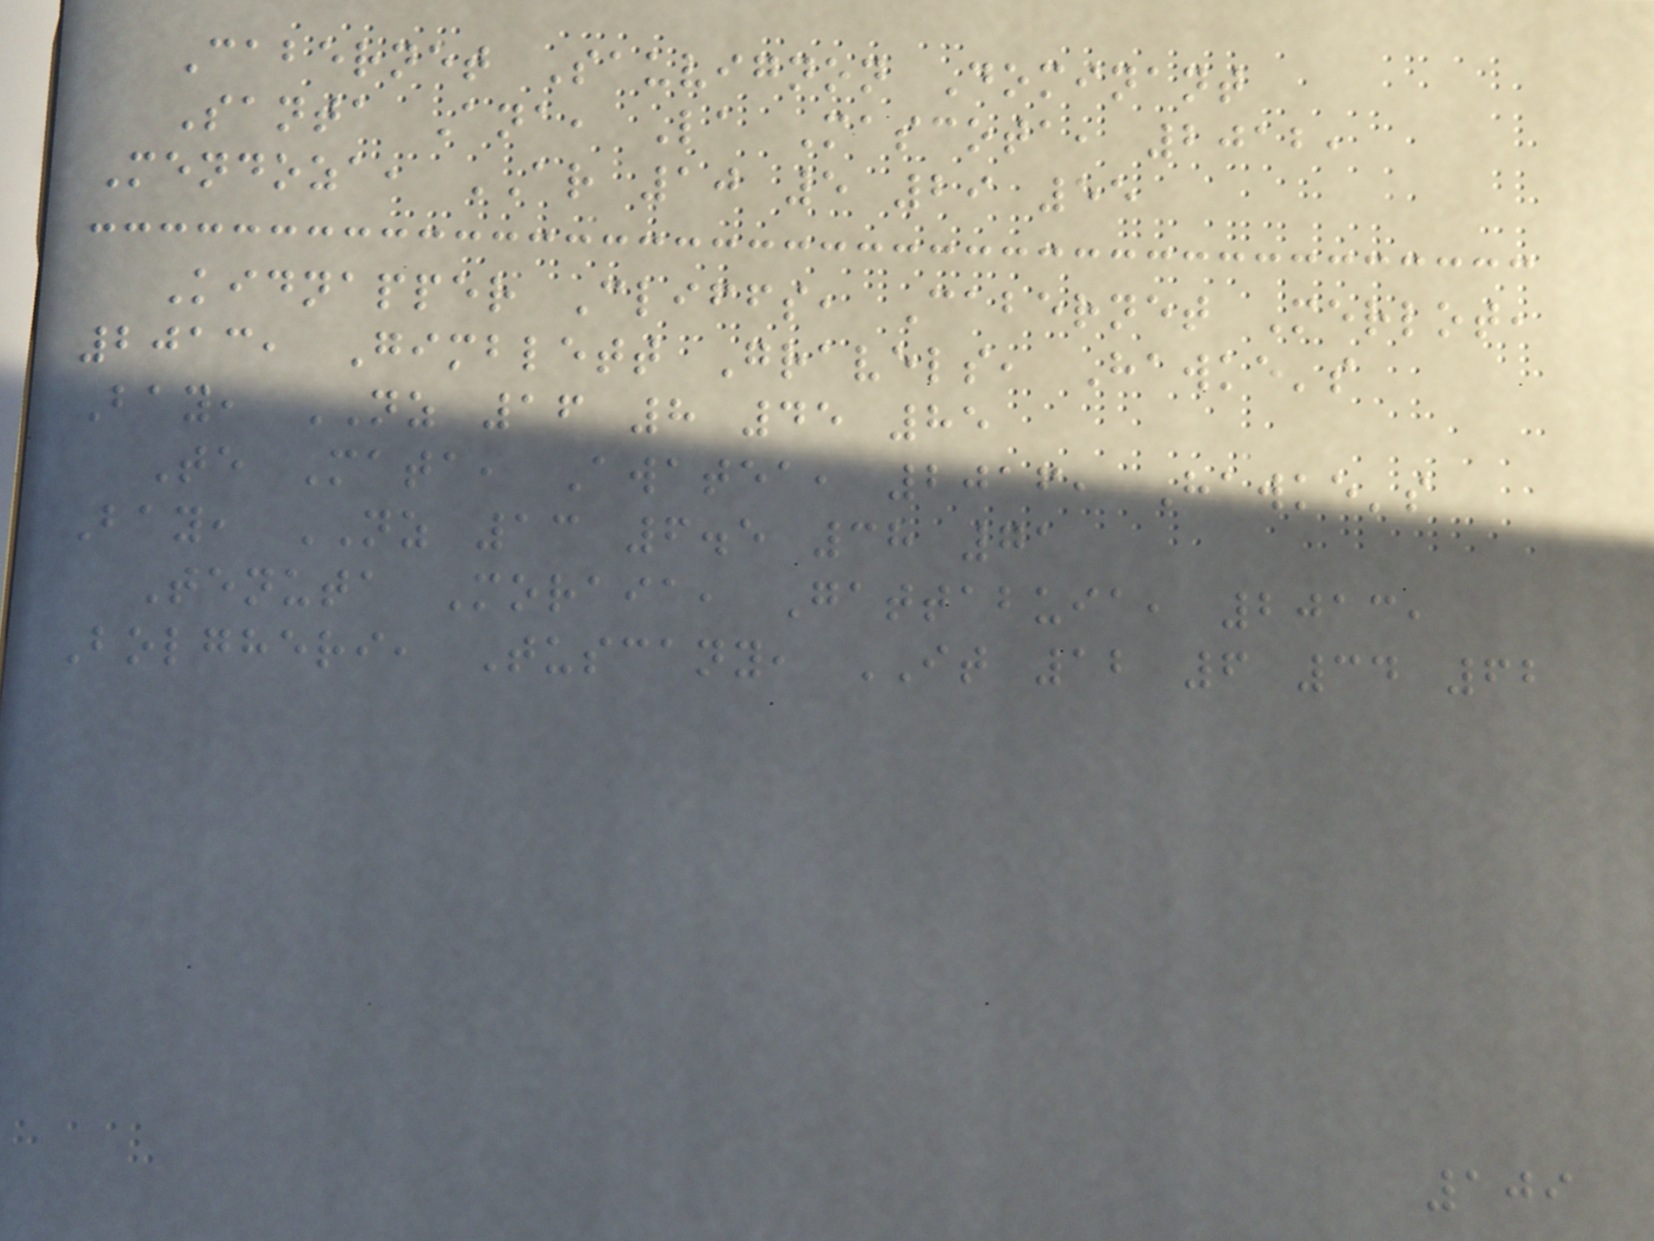Cabernet Sauvignon Dominant
Santa Ana, La Mascota, 2012,
Mendoza, AR 10 5 29 55
Kidnapper Cliffs, Cabernet Merlot,
2013, Gimblett Gravels, Hawke's
Bay, NZ 16 8 45 85
Te Mata, Awatea, 2016, Hawke's
Bay, NZ 13 6.5 38 71
Tenuta Moraia, Gattabuia, 2013,
Bolgheri, Tuscany, IT 12 6 34 62
109
